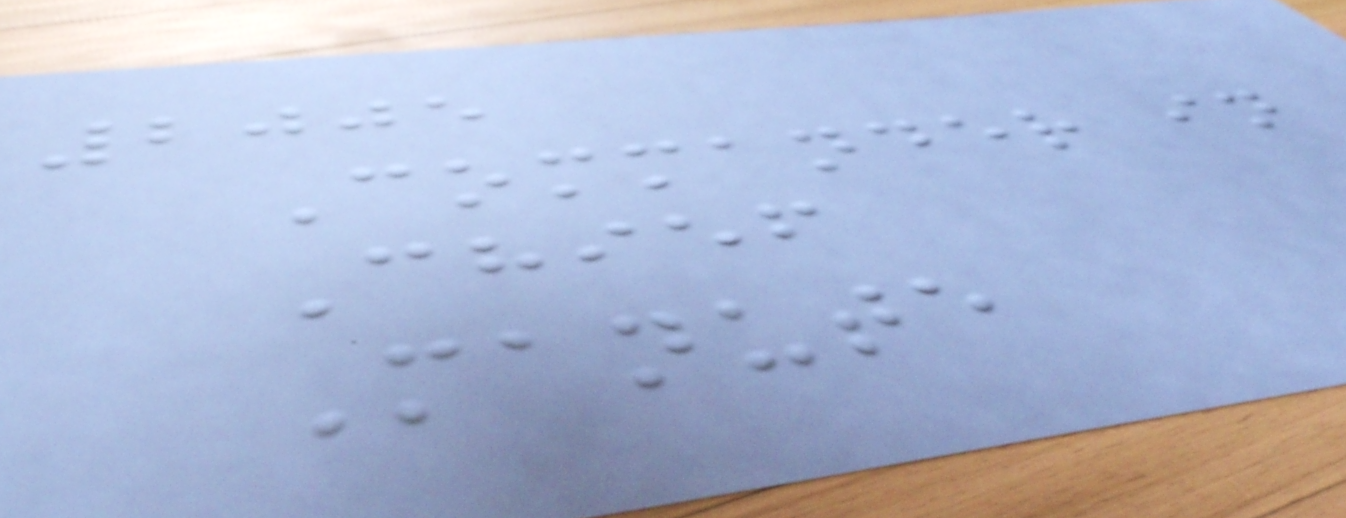2005
Commander in
Chief
Manute
